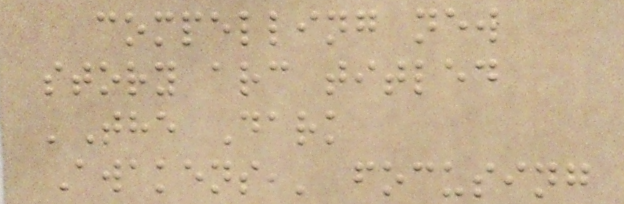compelling new
story arc titled
'The Dark
Awakens,' focusing
